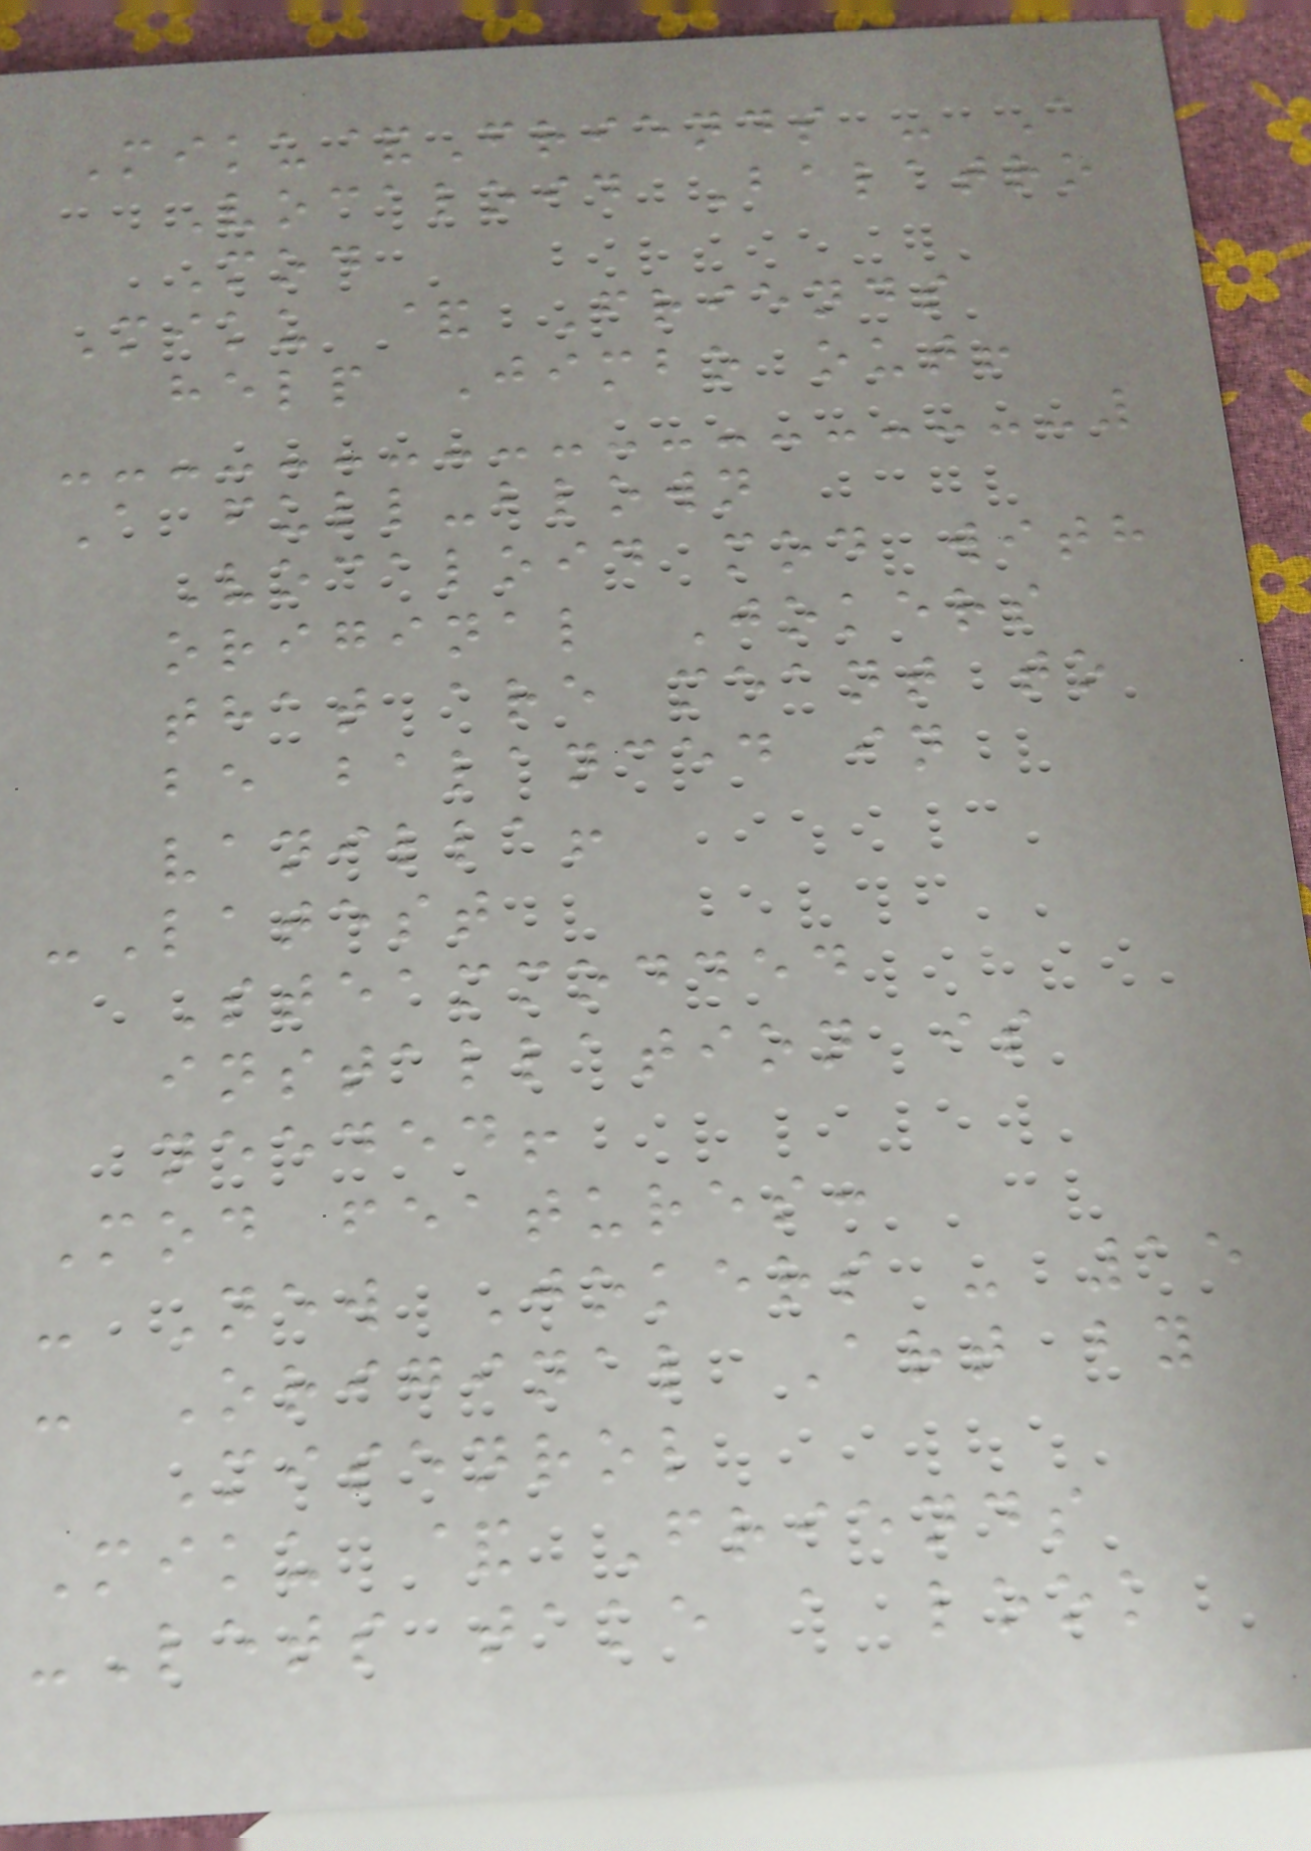Miku&Friends - A
Vocaloid Balatro
Mod
Miku & Friends
help Jimbo out!
A full-blown
Vocaloid mod with
original Jokers
that are meant to
be balanced in
vanilla!
-Latest
Steammodded
installation is
needed!
Mod features:
- New Jokers - 15
- Original Art by
Misenrol
Miku & Friends
-Lets take a look
